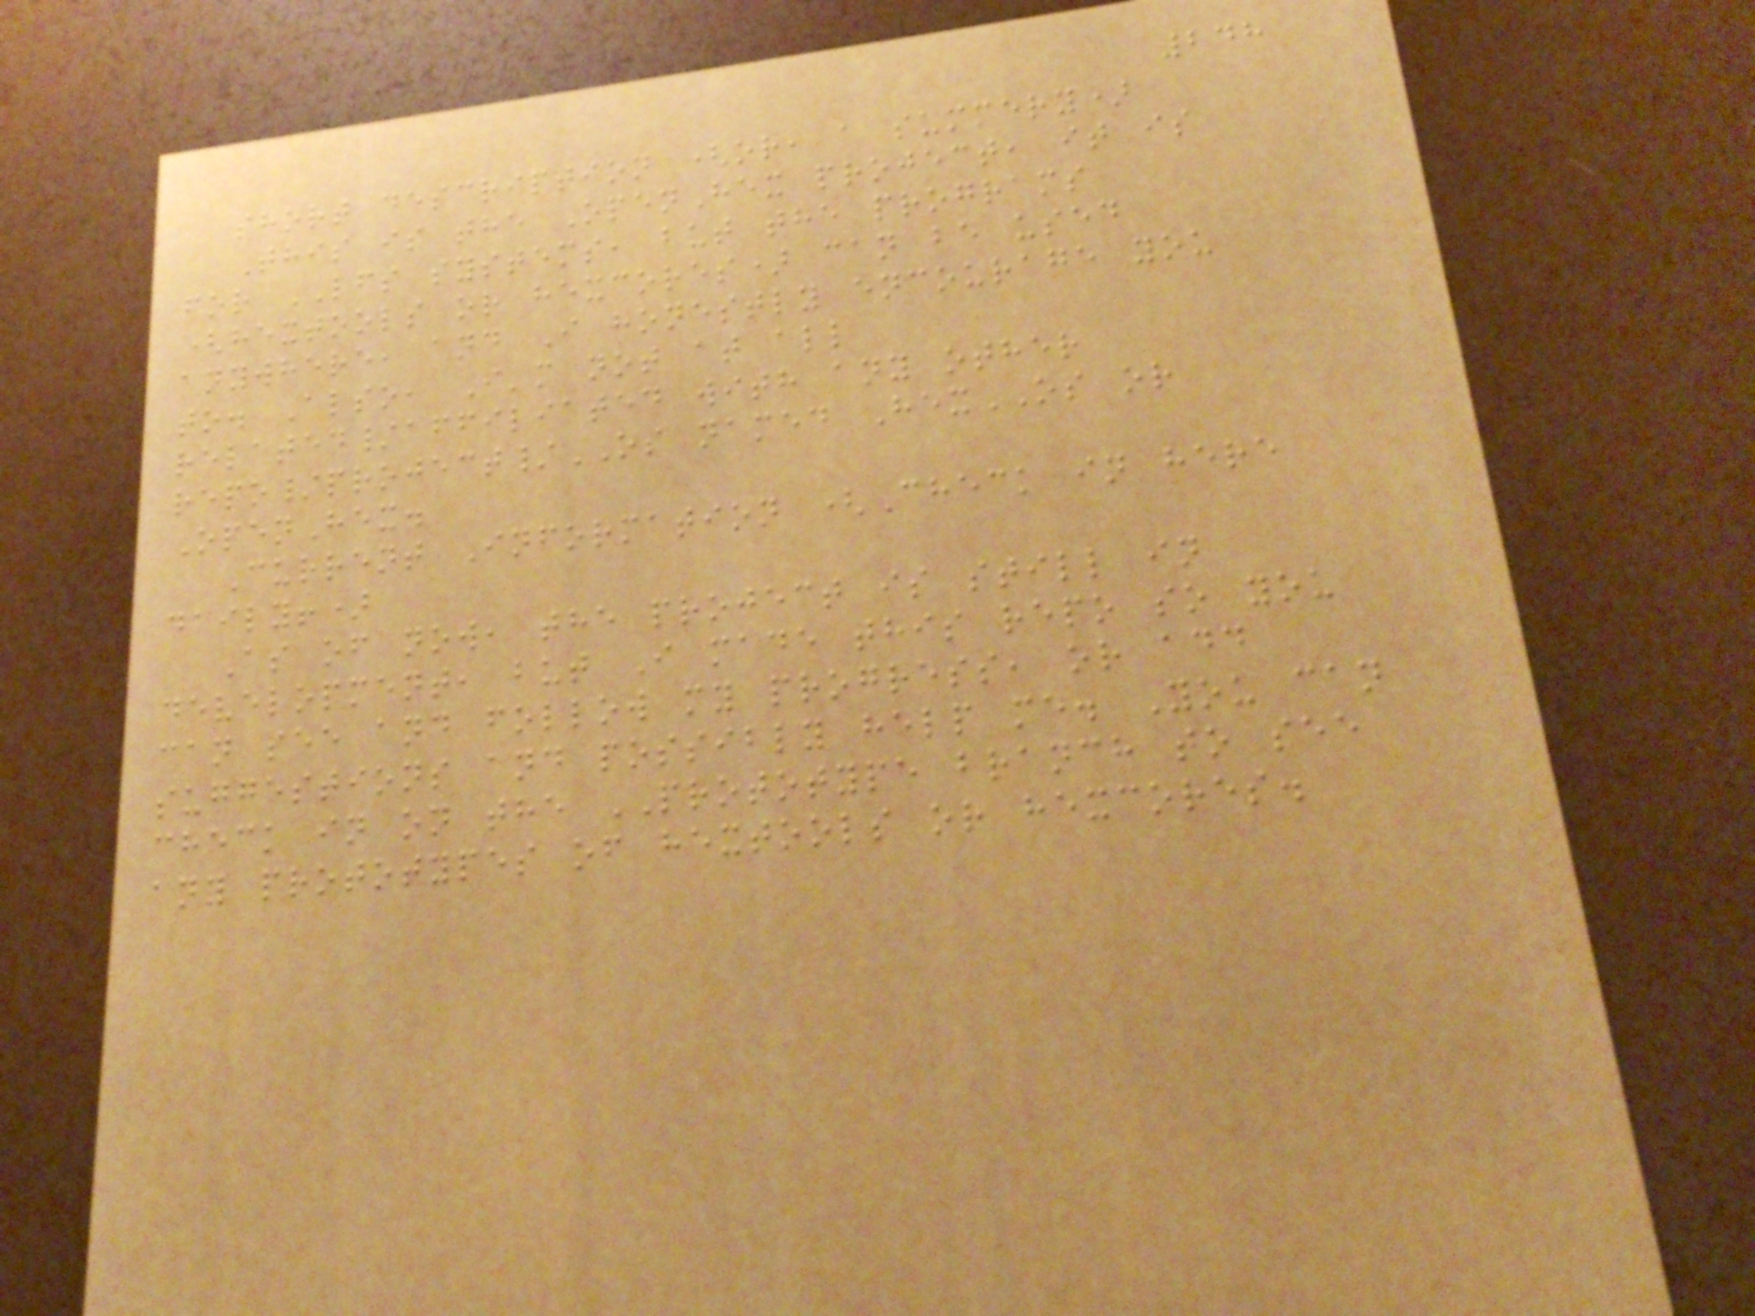248
short description (or, a summery)
This is the OpenHex project, it is
for LFS systems, but the programs
(hextools or hexcores) can be used
anywhere, and I honestly encourage you
to. Also, I'm not at all
related/affiliated with any other
repo/project/OS named HexOS or
OpenHex.
Current Information (Check in here
daily!)
As of now, the project is still in
development, but I made this repo so you
can see and follow my progress, or add
suggestions and possibly help me. You can
check in on the PROTOTYPE branch to see
any prototypes of hextools or hexcores.
